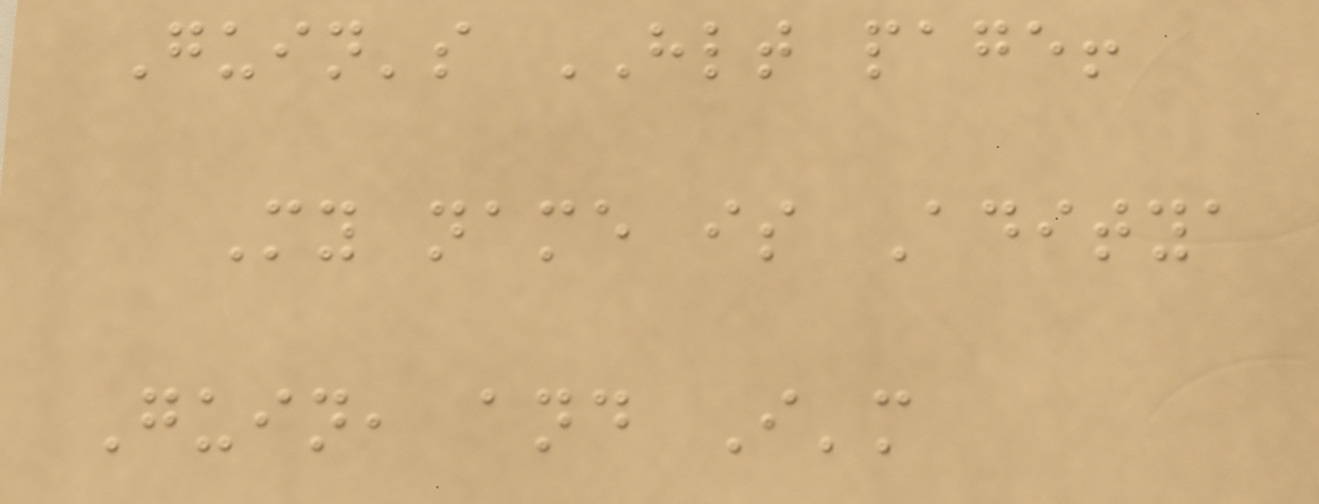Guin's HLT page!
My name is Aditya
Guin, and I'm
